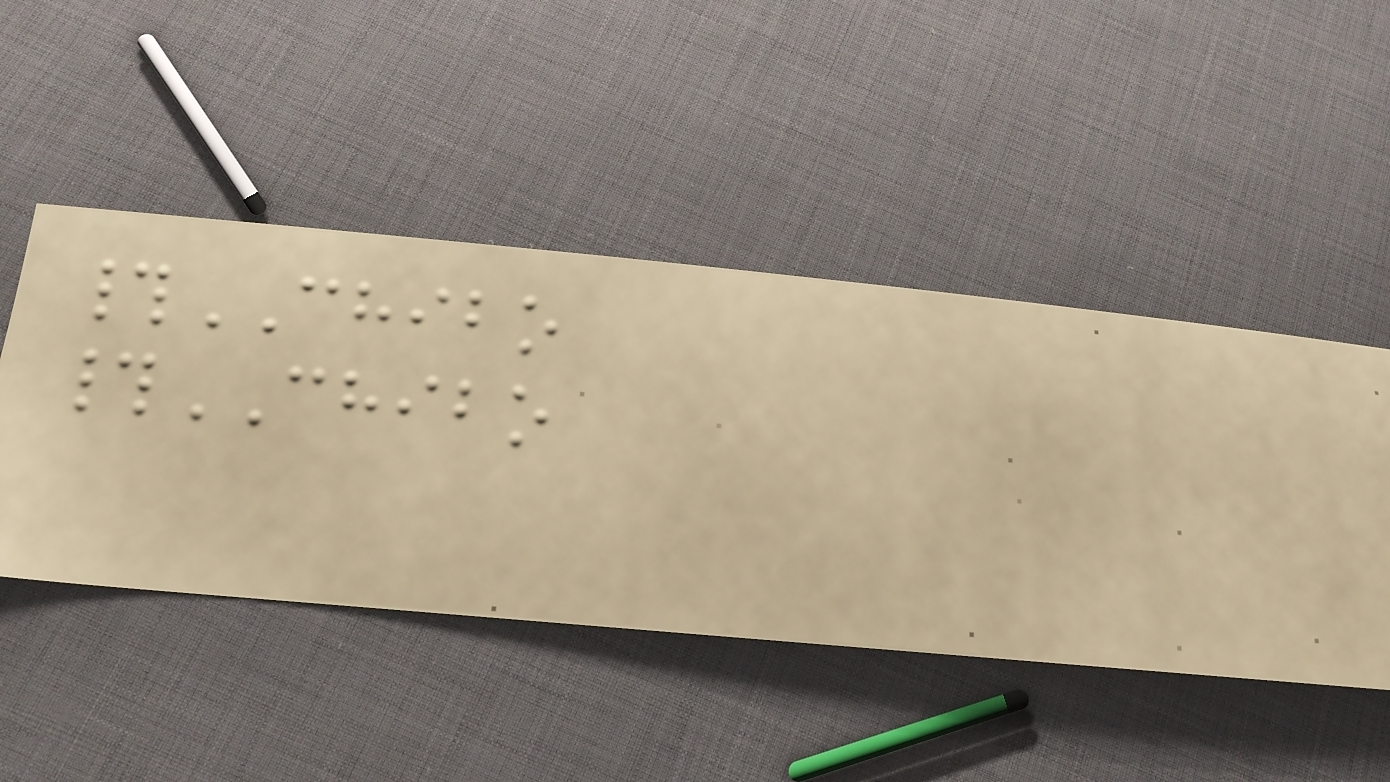#CHIBO
#CHIBO
